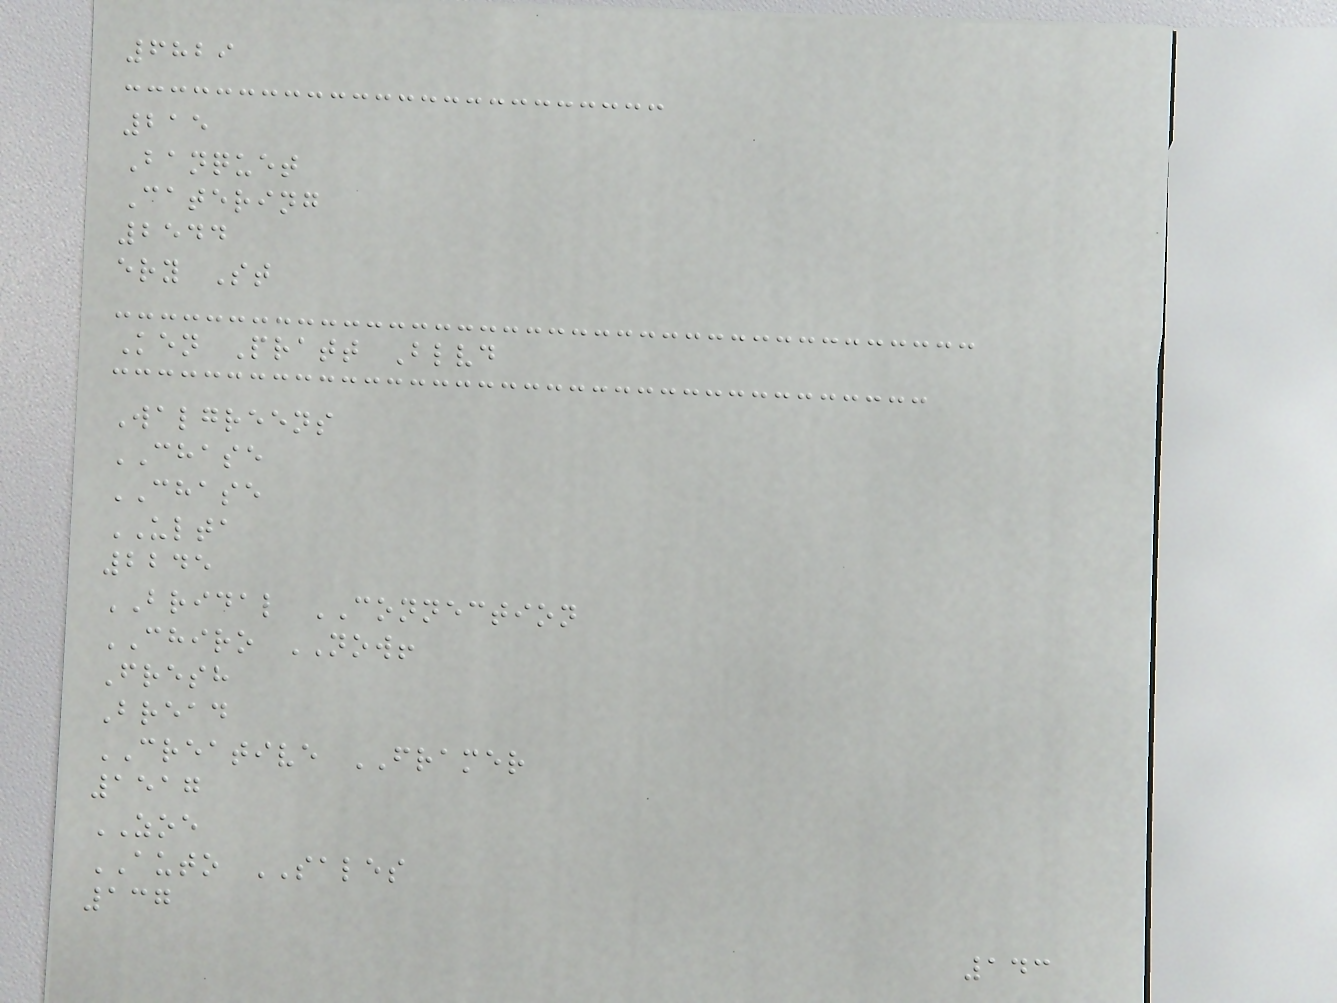6829
215
Banquet
Catering
2544
ery St
Ken Pratt Blvd
Walgreens
CHASE
CHASE
ULTA
2245
BRIDAL CONNECTION
CHIRO NOW!
Fresh
Bread
CREATIVE FRAMER
1517
ZOE
AUTO SALES
137
143
